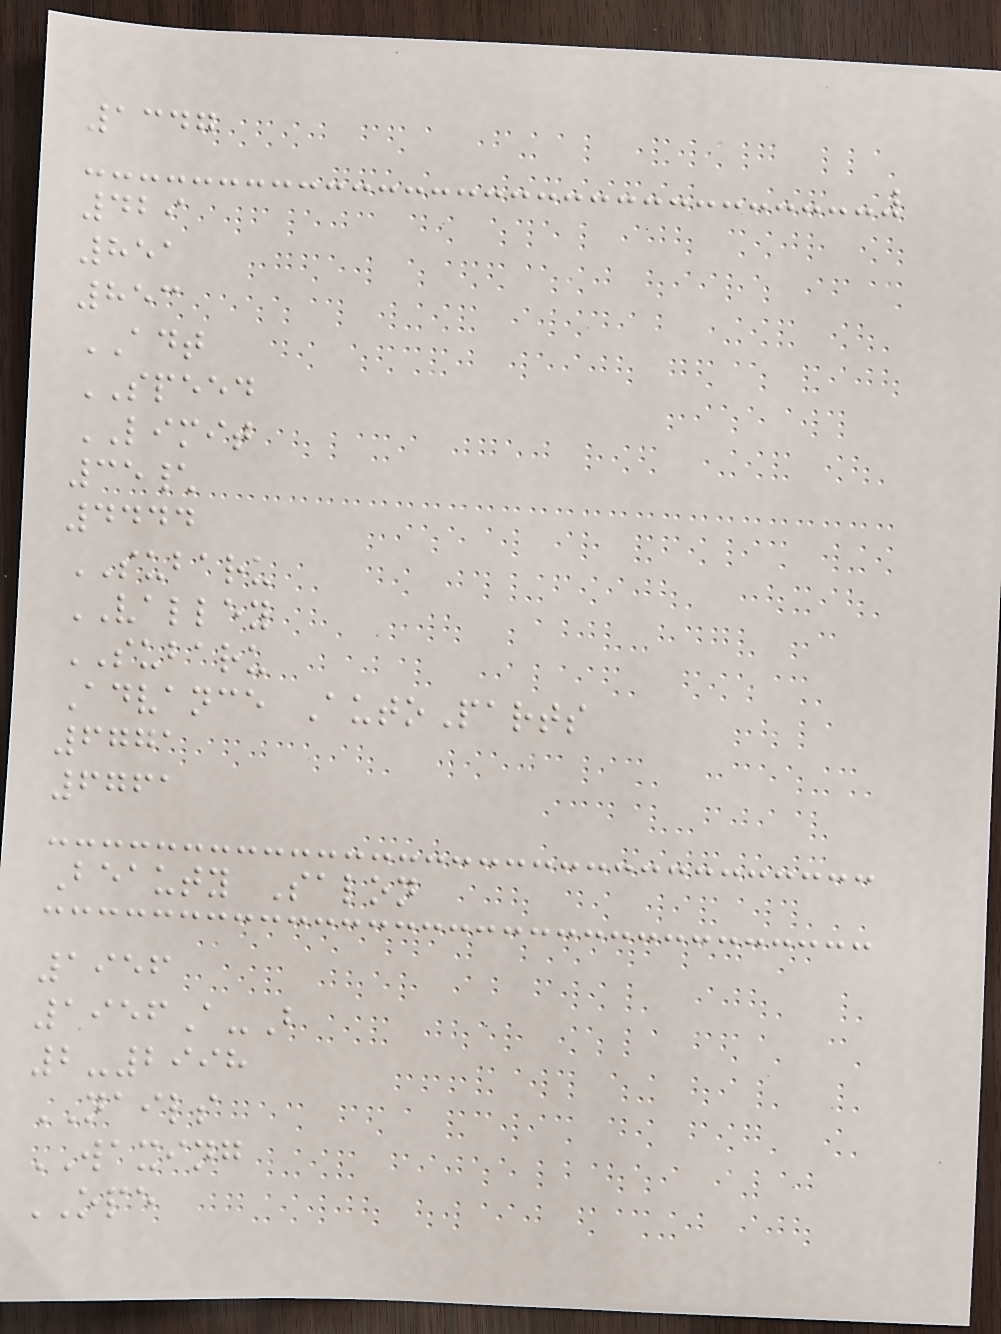1347
429
851
853
ADT
SPEED
LIMIT
35\
4444
SUBARU
VALLEY
SUBARU
Advance AutoParts
6771
6761
Beauty Salon
1956
1956A-B
2-2998
NAILS
WAXING
OPE
